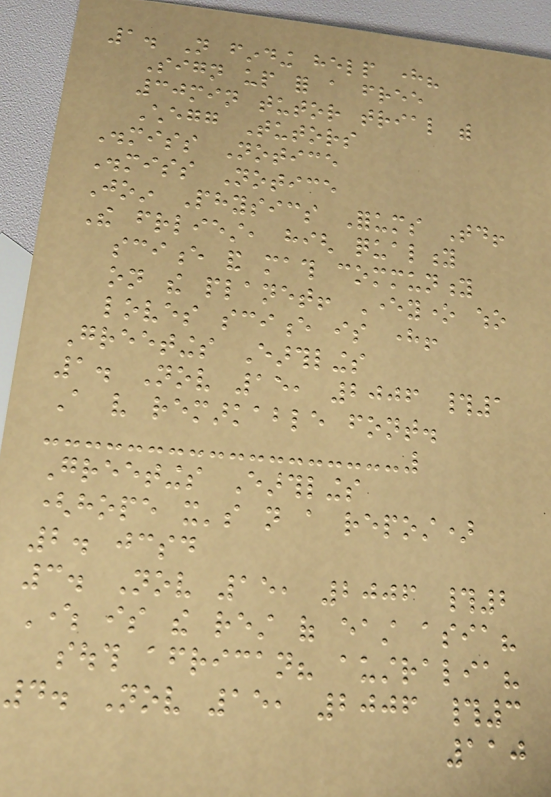1. Not finding help here?
Sign up for a free
30min tutor trial with
Chegg Tutors
Dismiss Notice
Dismiss Notice
Join Physics Forums Today!
The friendliest, high quality
science and math community
on the planet! Everyone who
loves science is here!
Greetings Earthlings
1. Nov 15, 2006 #1
A very remarkable font.
Greetings Earthlings
(hope it's not a repost)
2. jcsd
3. Nov 15, 2006 #2
Where is the rest of east asia?
south african? australia?
4. Nov 15, 2006 #3
110
